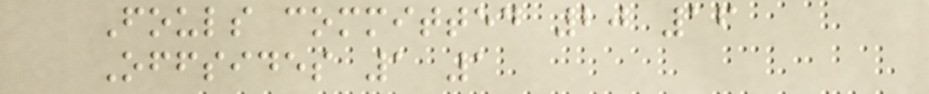Fouls committed 20 16
Offsides 1 1
